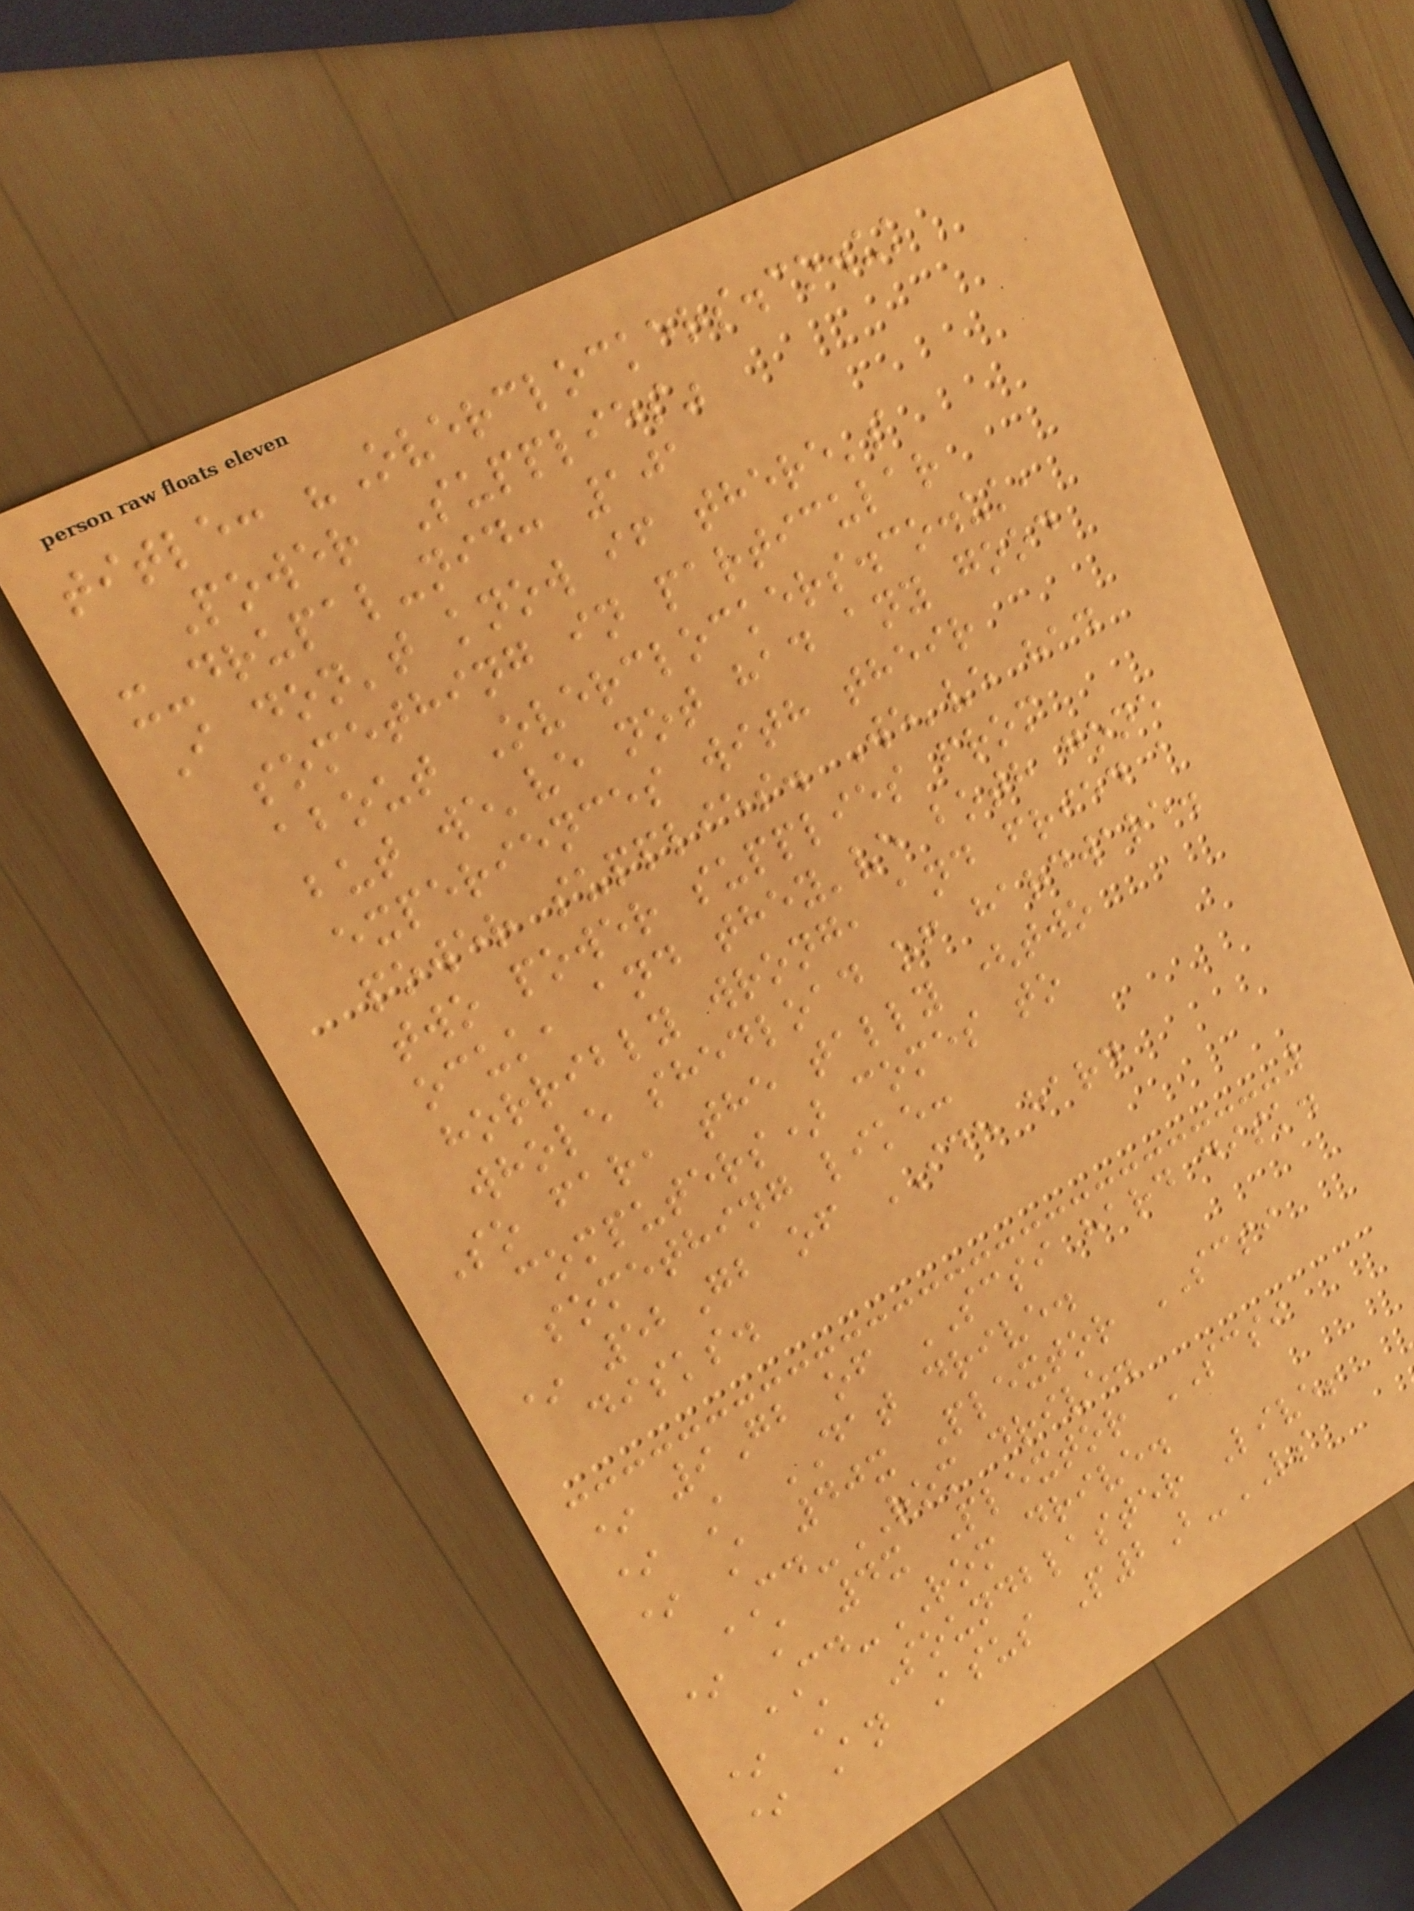title: "Overclockers.co.uk
Power Supplies"
x-drupal-nid: 101
I don't know if there's
something in particular
about Overclockers.co.uk,
but we've not had any good
experiences with their
power supplies. We've had
two power supplies from
ocuk, and they've both gone
horribly wrong, and fried a
whole shedload of hardware.
So far, the tally (two
computers) comes to
something like:
* 52Gb of IDE hard
disks.
* 9Gb of SCSI hard disk.
* A DAT drive.
* A 40x Plextor SCSI
CD-ROM drive.
* A 4x Plextor SCSI
CD-ROM drive.
* A Soundblaster Live!
* An Asus P2B-LS
